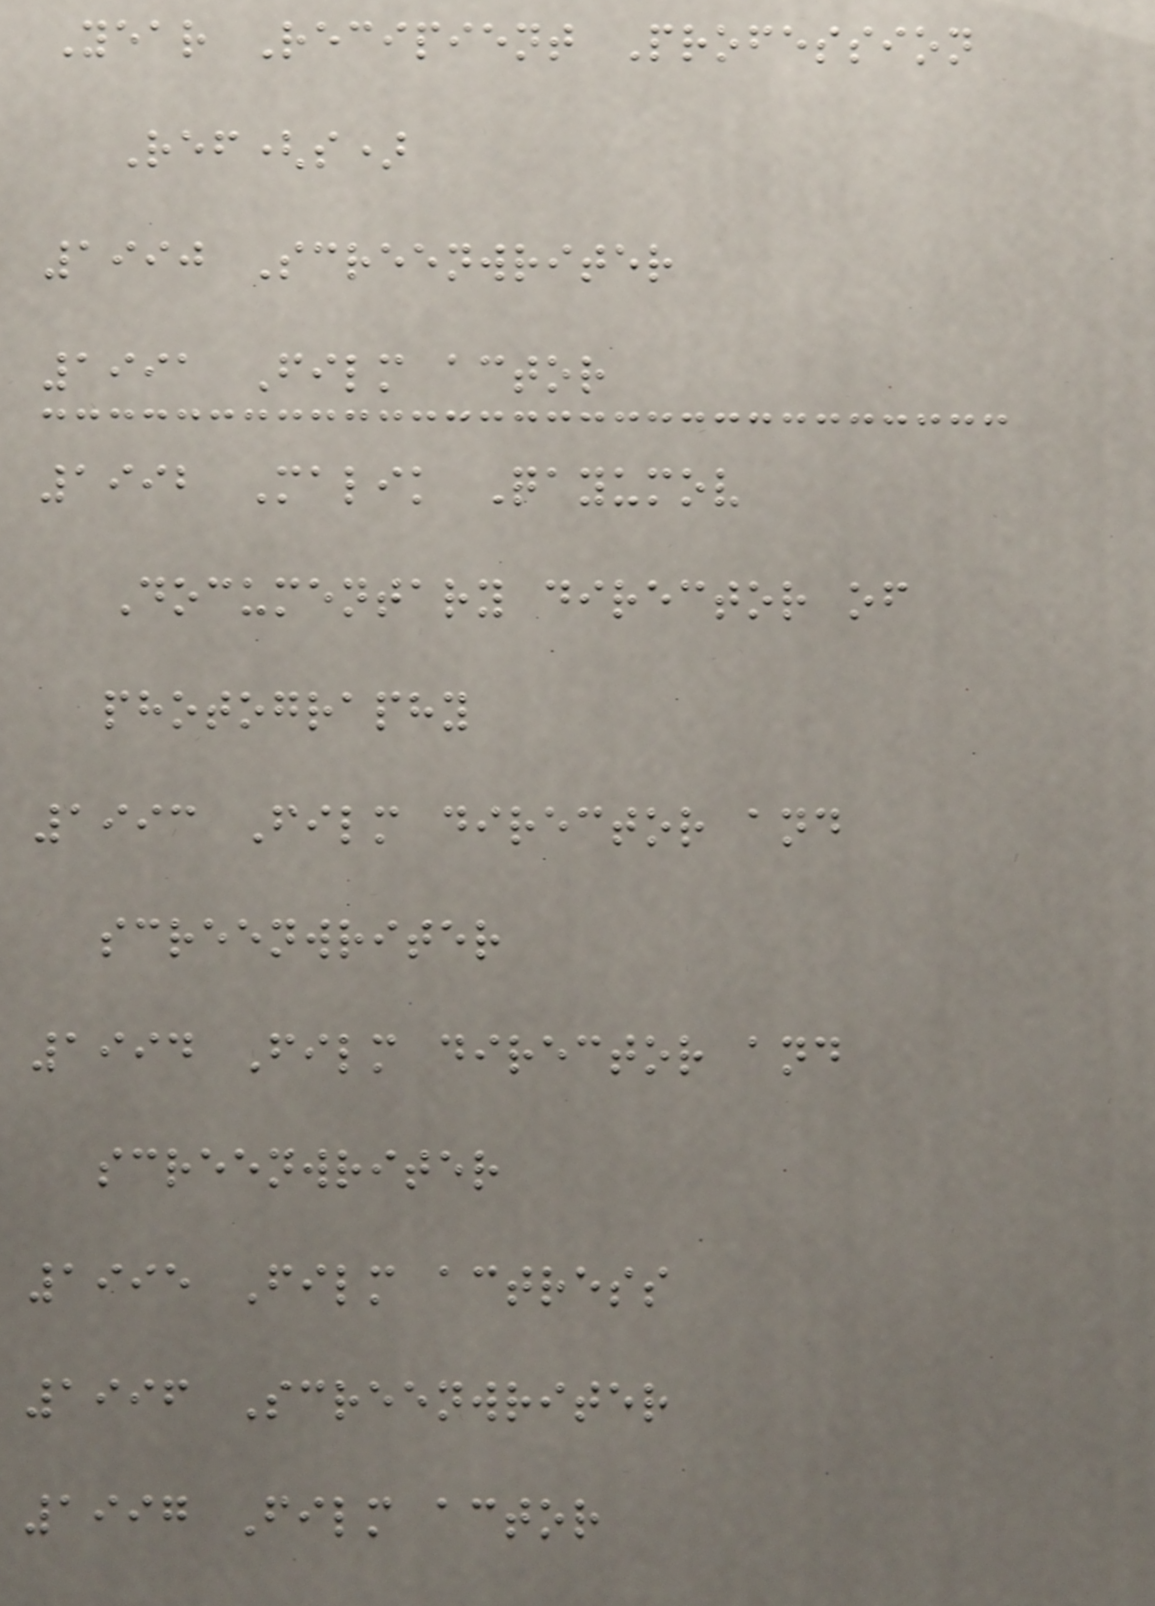Year Recipient Profession
Ref(s)
1990 Screenwriter
1991 Film actor
1992 Malik Qayumov
Documentary director of
photography
1993 Film director and
screenwriter
1994 Film director and
screenwriter
1995 Film actress
1996 Screenwriter
1997 Film actor
